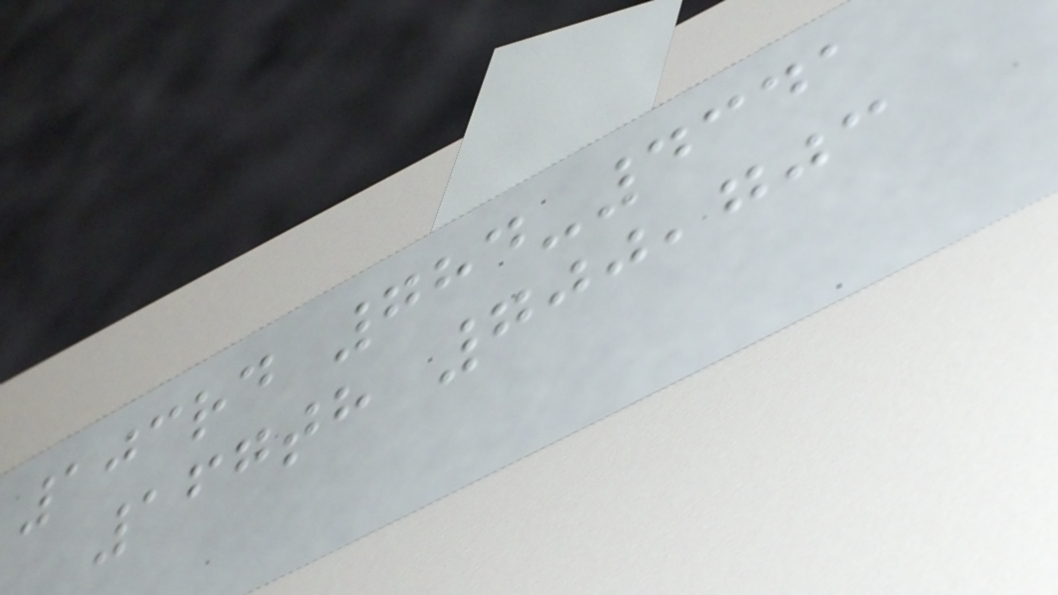103rd 784-4341
167th 700,703
